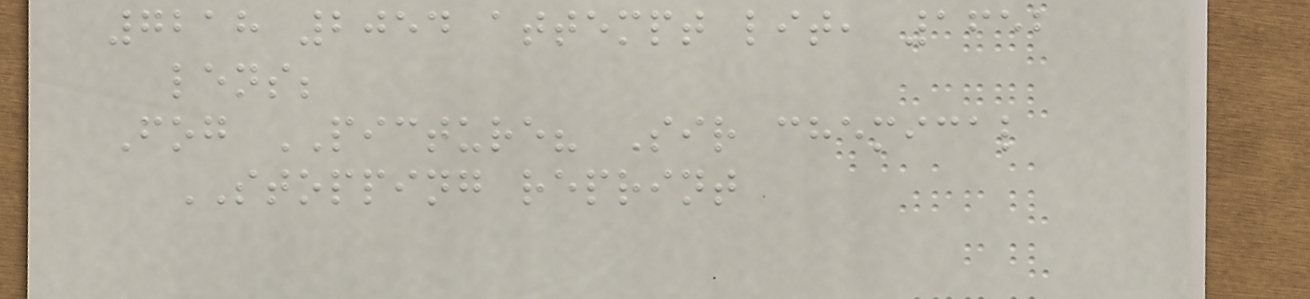7218 2054 attempt lit, 1652
lens;
Fog PICTURE? Sir chemical
STOPPING reprint
